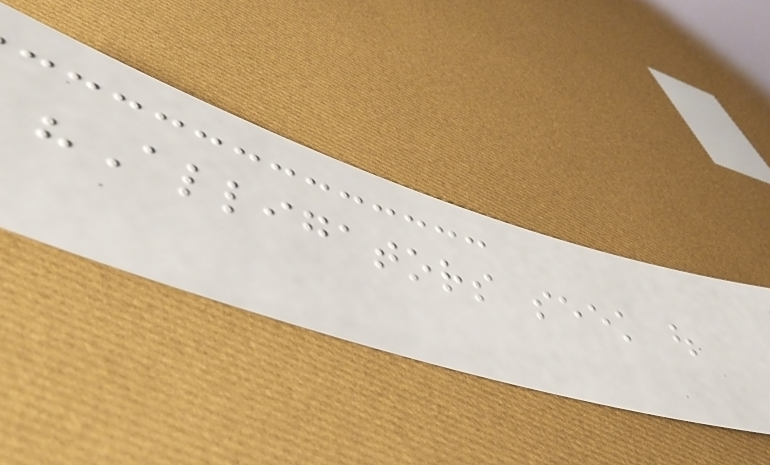"Alligators seek out
